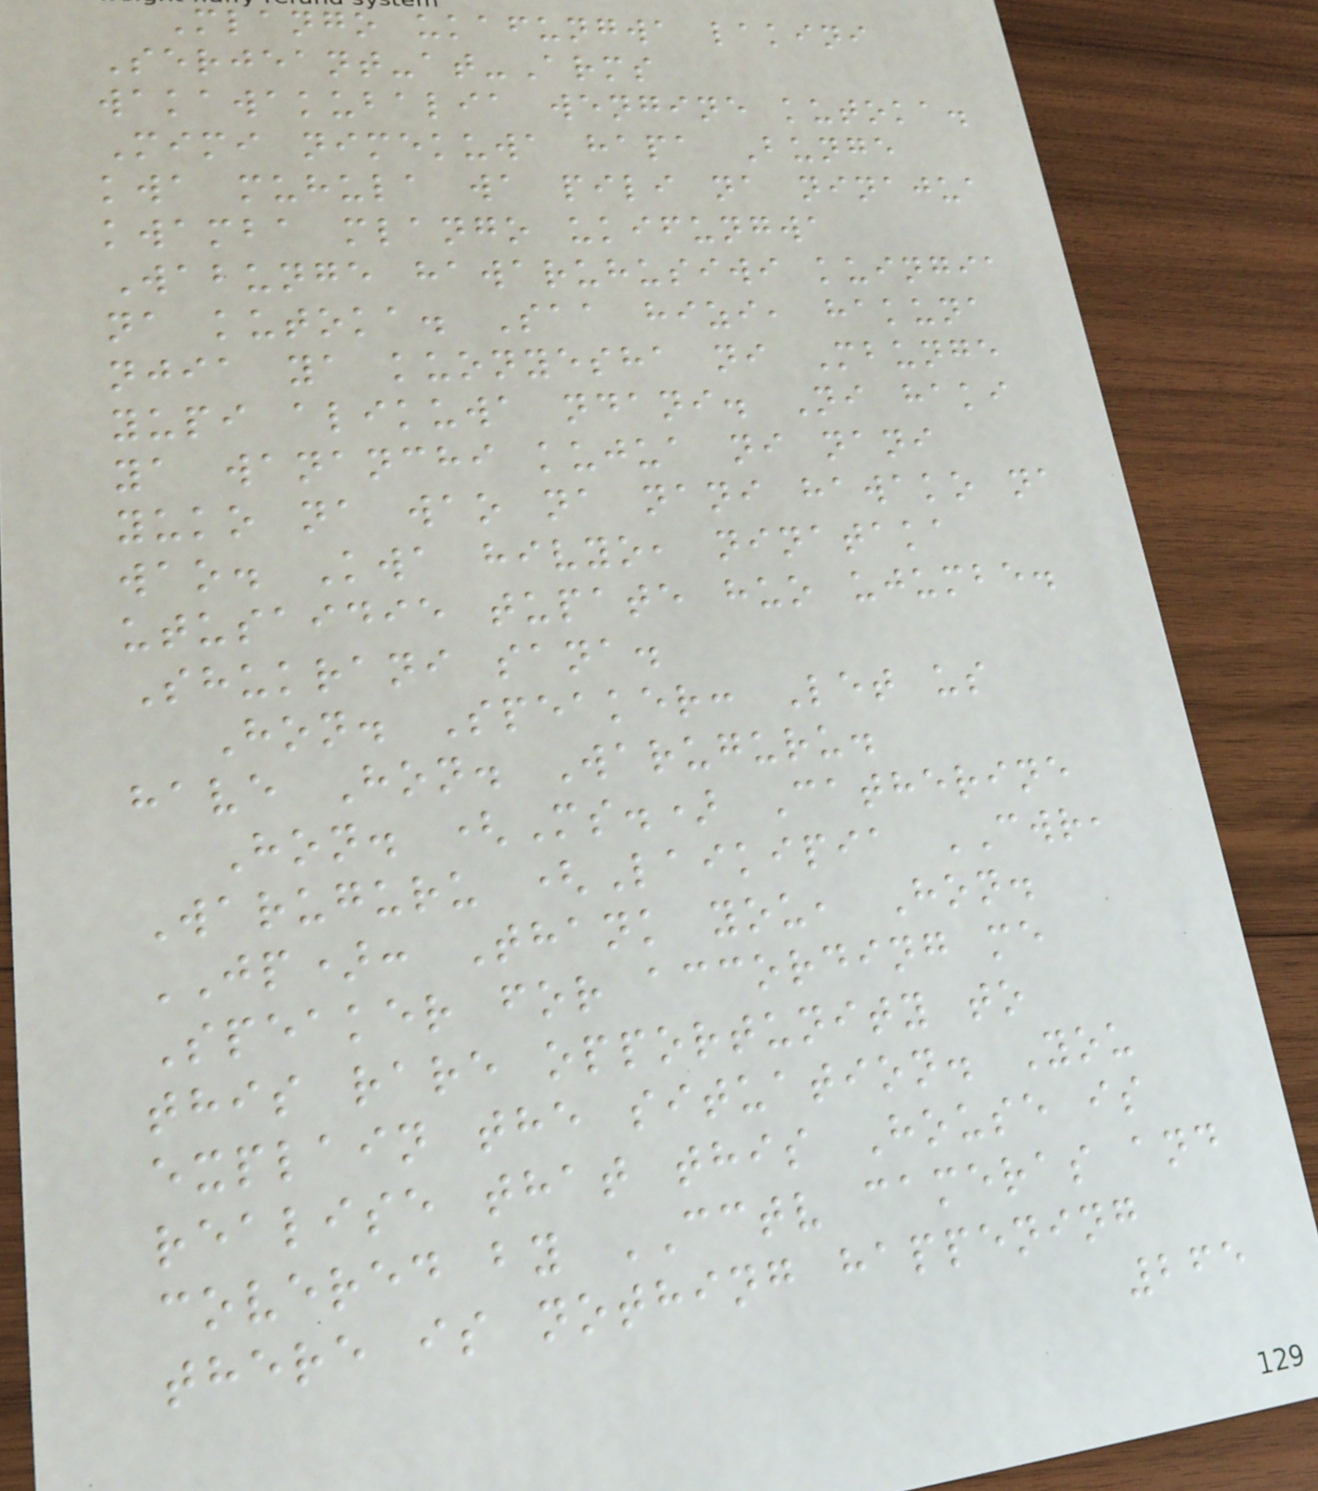Mlango ukafungwa lakini
Serjeant-at-Arms
wakawakubalia wengine kutoka.
Mimi nimekuwa hapa Bunge
kwa muhula wa pili na ninajua
kwamba mlango ukifungwa
Wabunge hawaruhusiwi kuingia
na kutoka. Saa hizi, hakuna
njia ya kuonyesha ni Mbunge
yupi alikuwa ndani. Ni haki
ya wananchi kujua ni nani
yuko na wao na nani hawako na
wao. Kwa hivyo, ninataka
utusaidie tupate huo ujumbe.
Shukrani sana.
Hon. Speaker: Let us
have Hon. Waruguru.
Hon. (Ms.) Catherine
Waruguru (Laikipia CWR,
JP): Thank you, Hon.
Speaker for according me
this rare opportunity to
explain the situation. You
realise that this House is
covered by CCTV cameras and
there is nothing happening
265
